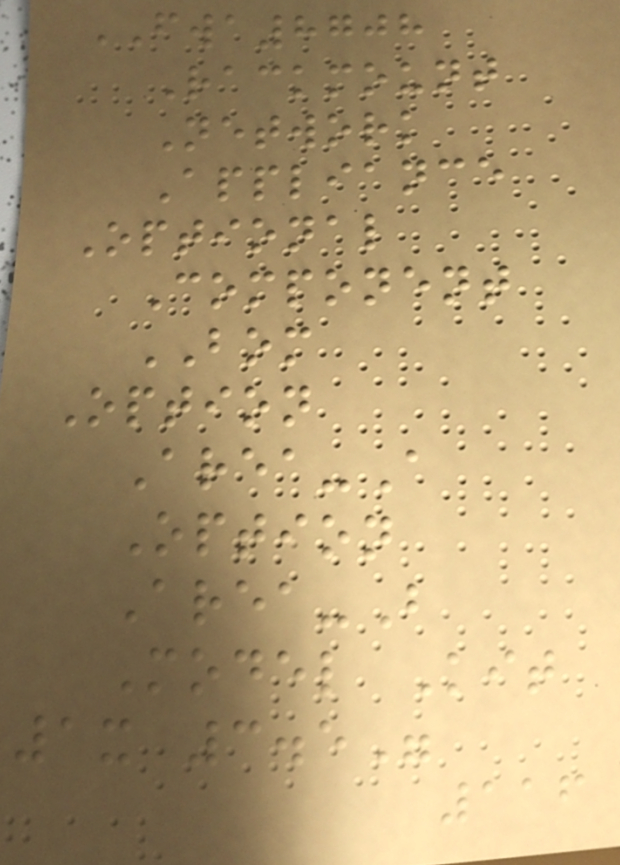FWA8708
Rackmount
Network
Appliance
Optional
Component
BOM
Option
Area-A
Option
Area-B
Model Kit
1x 3.5"
116
